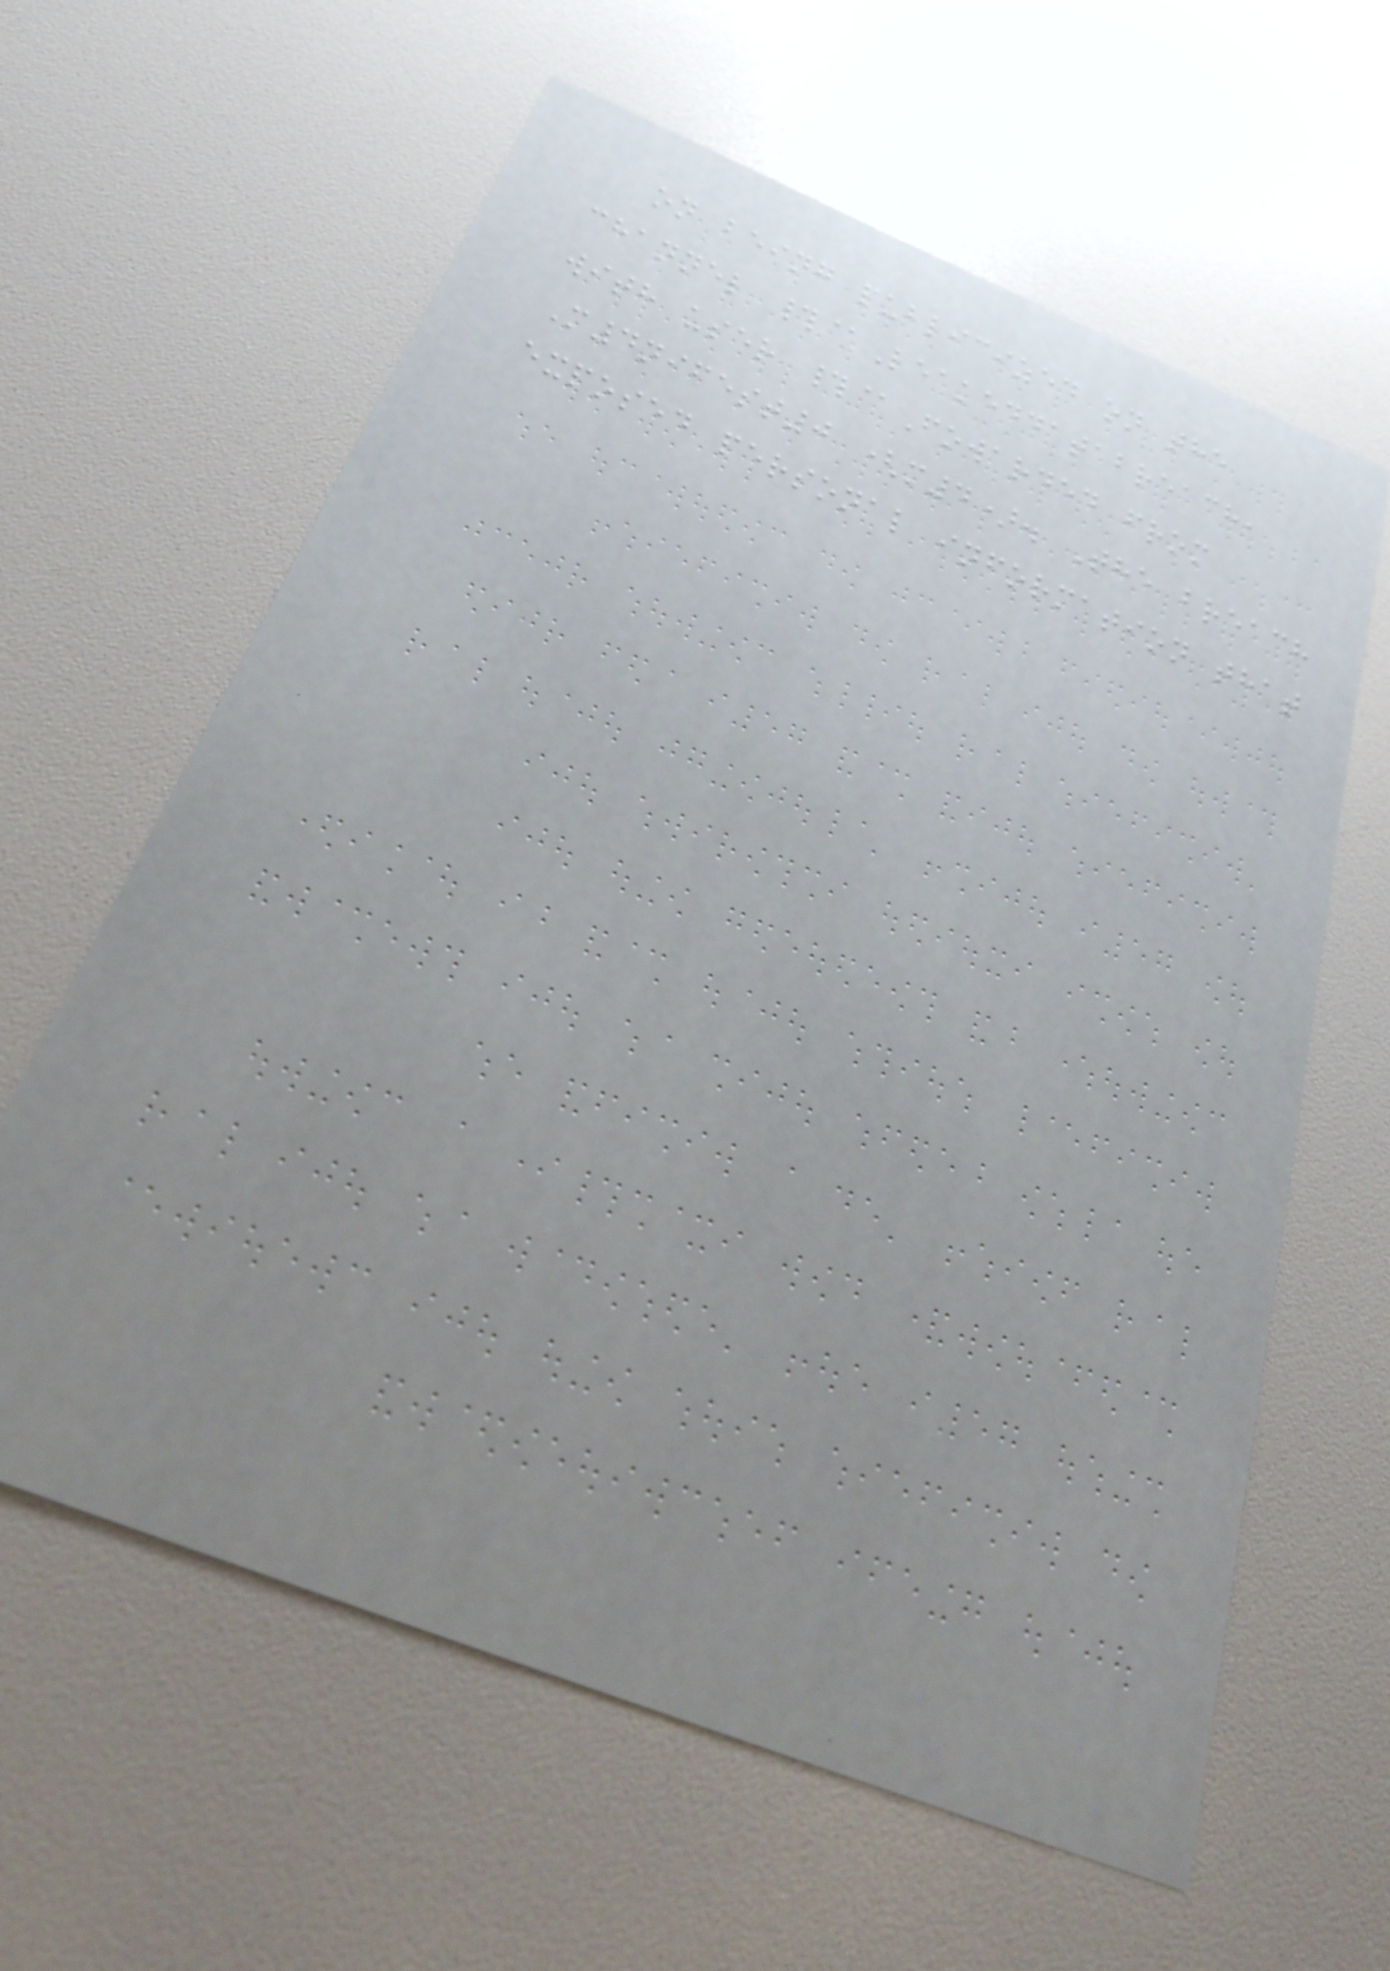on being publicized on the
channel #@Leakeddatabreach,
with user #@Fowarded from
M4nifest0 (m4). The breach
exposed personal information that
